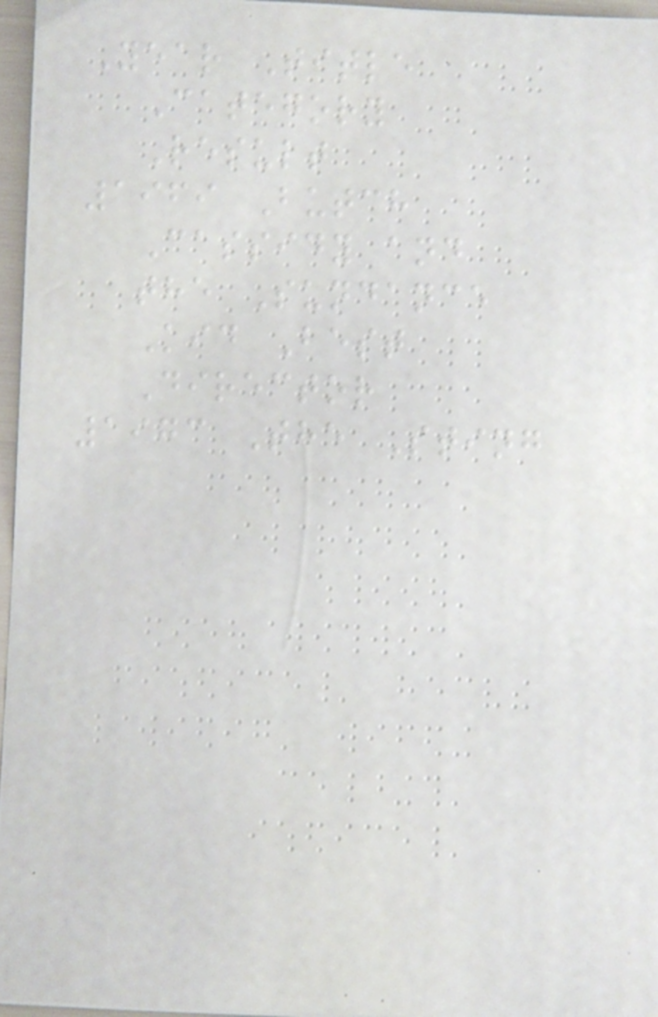Year Title
Category
Result
1969 Butch
Cassidy and
the Sundance
Kid Best
Director
1973 The Sting
